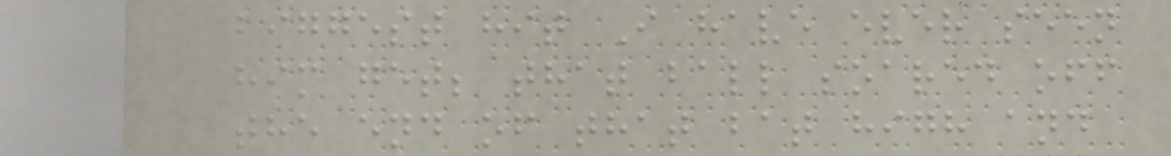biggest hit I have ever seen
him get; that ball soared off
the end of that bat high and
